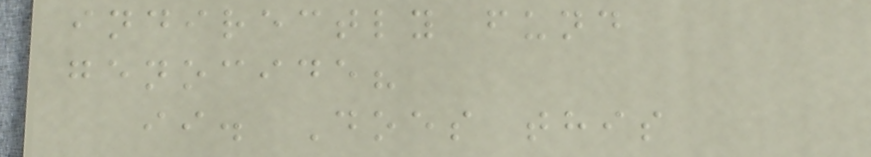indirectly fund
genocide?
ii. Does this
